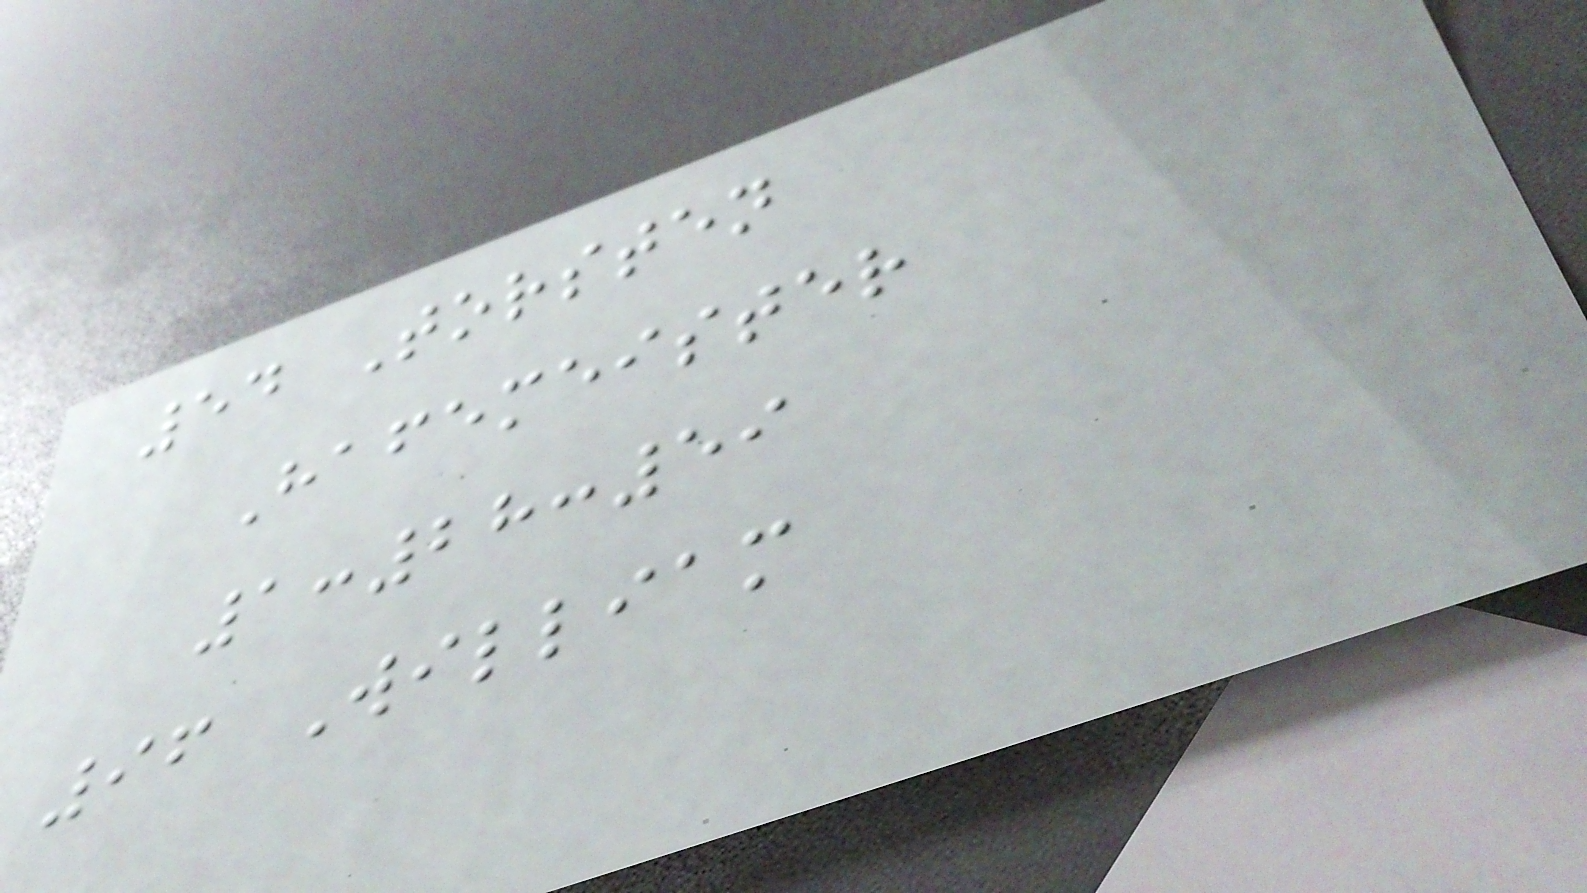54 Torsten
Hafemeister
1:28:59
96 William
